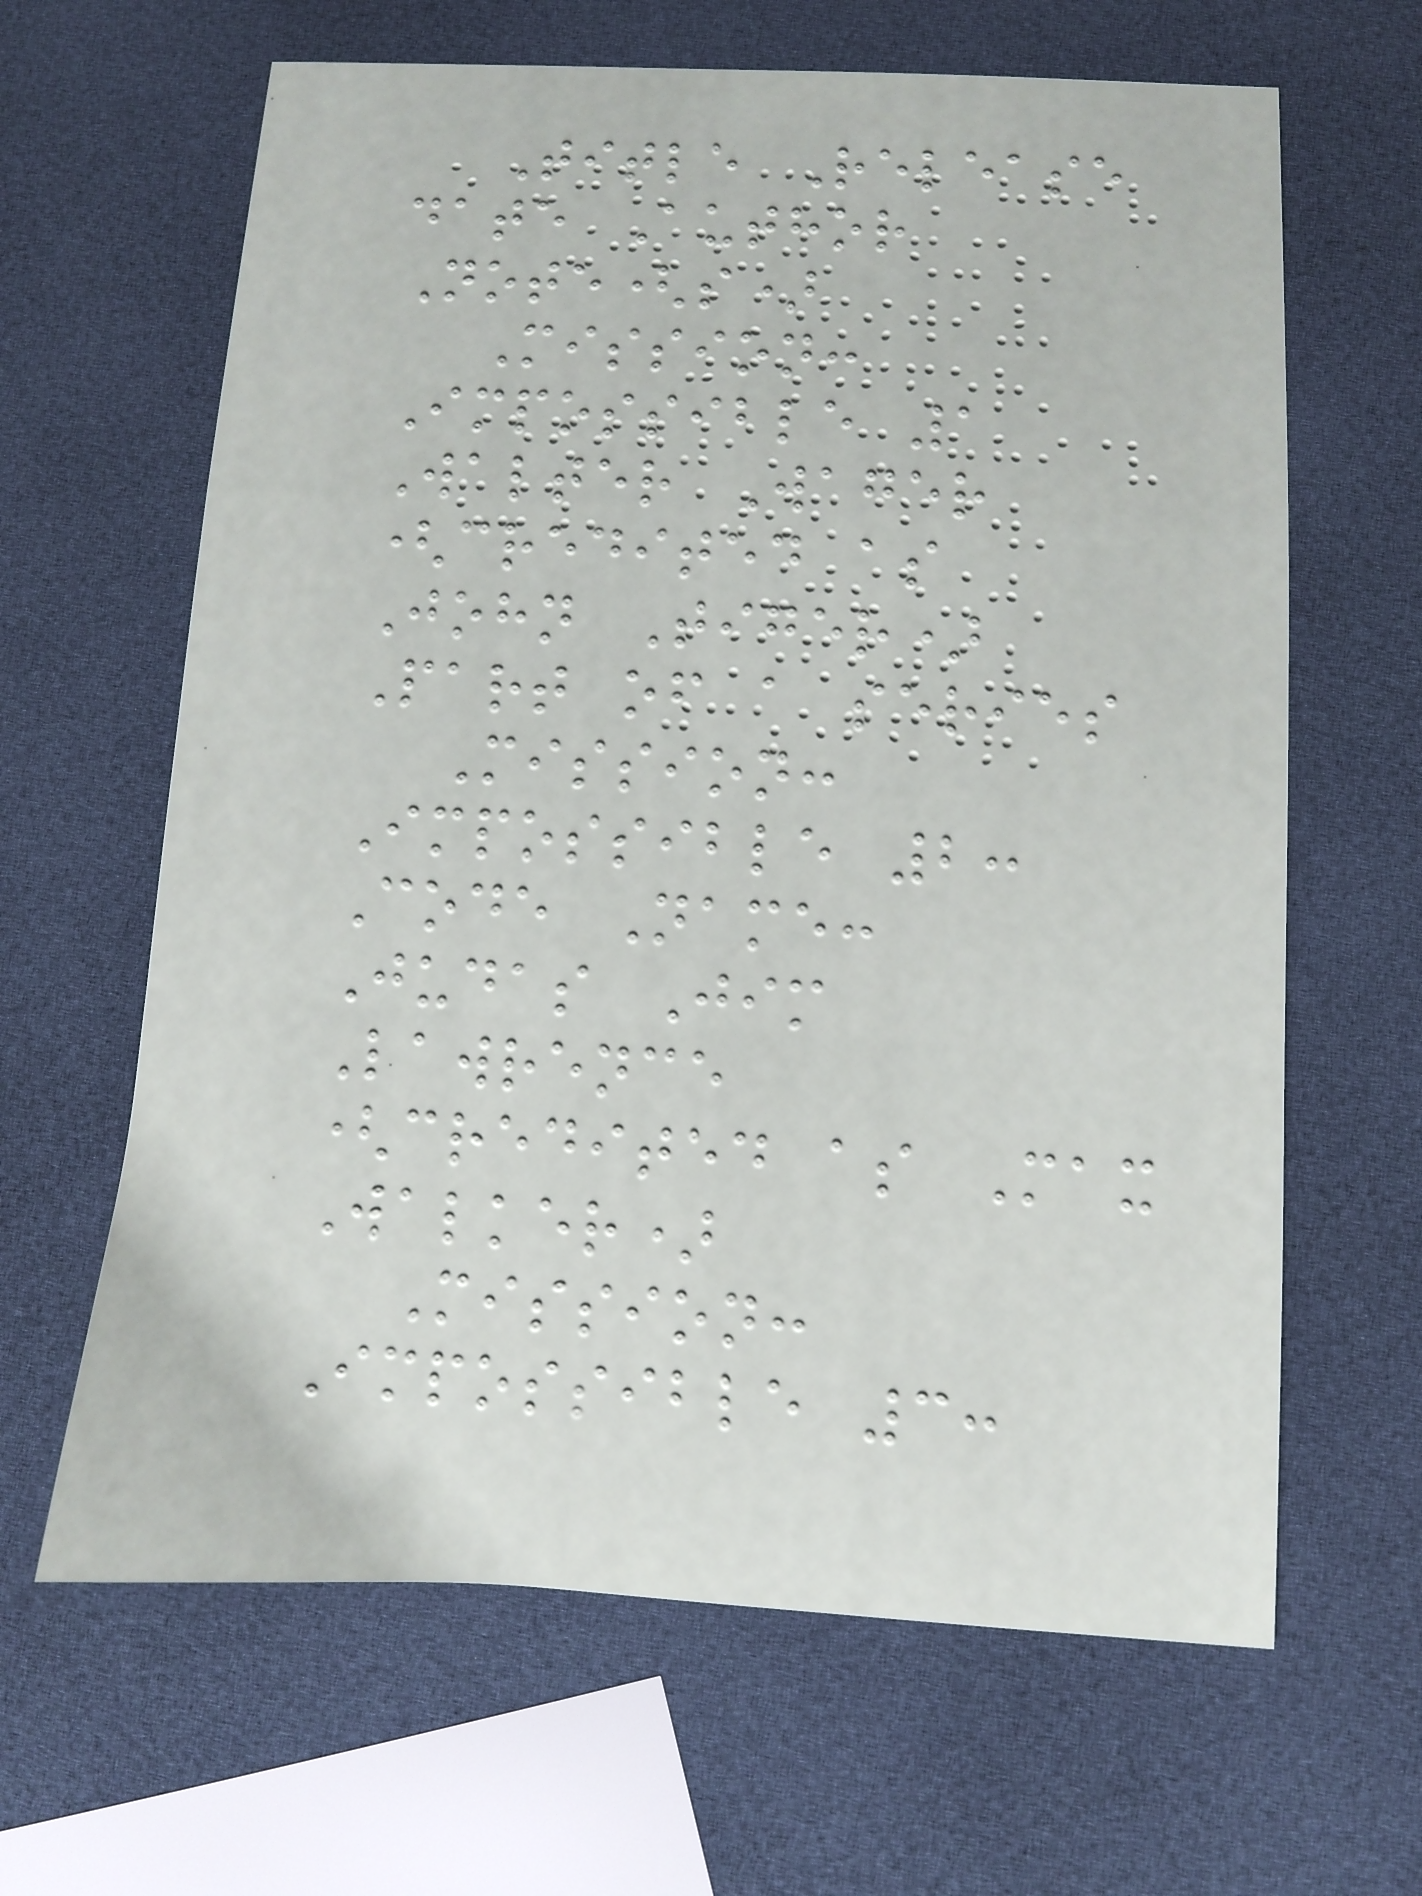Title Release
date Author
Note(s)
Mission:
Impossible 1
Walter Wager
(credited as
John Tiger)
Part of a series
Mission:
Impossible 2:
Code Name:
Judas Jim
Lawrence
(credited as Max
Walker)
Mission:
Impossible 3:
